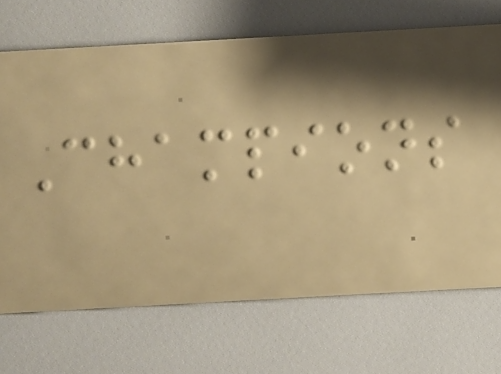Champions
